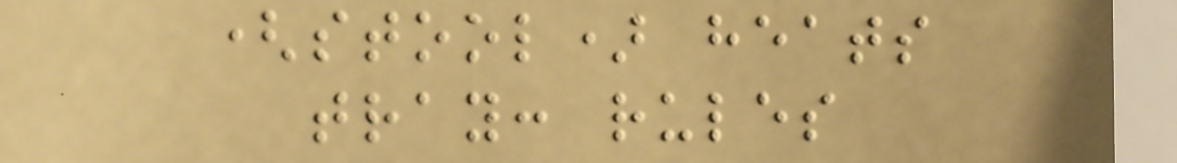(stool) heats
tray: rules
